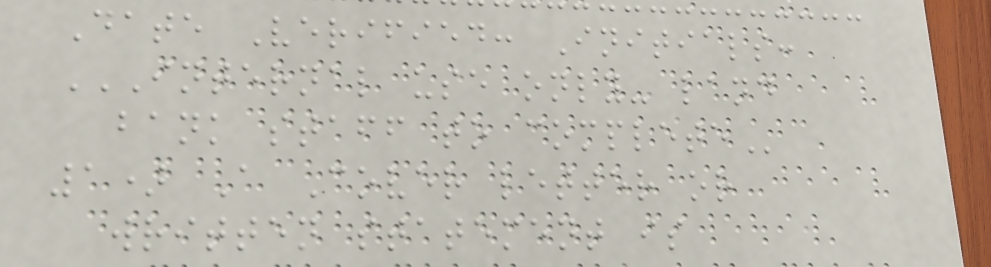Date Verified: Initials:
INTERNAL USE ONLY- LAND
BANK STAFF TO COMPLETE
1) A Cover letter or
written statement is
